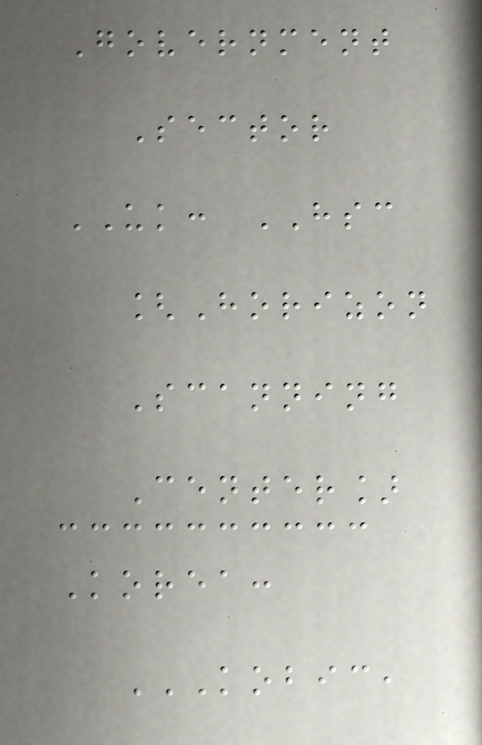Government
Sector
UK: HSC
[Horizon
Scanning
Center]
Korea:
KOBIC,
